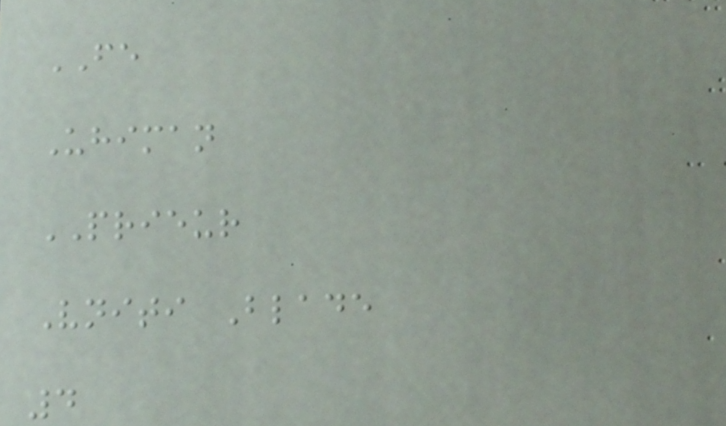FE
Uhiman
PRIEUR
Vniti Blade
4
